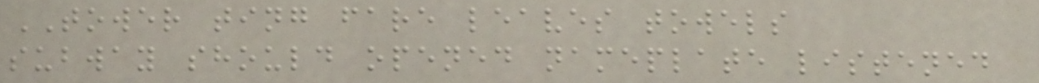TOWER ting fare leaves towels
subway should opened nameplate listened
